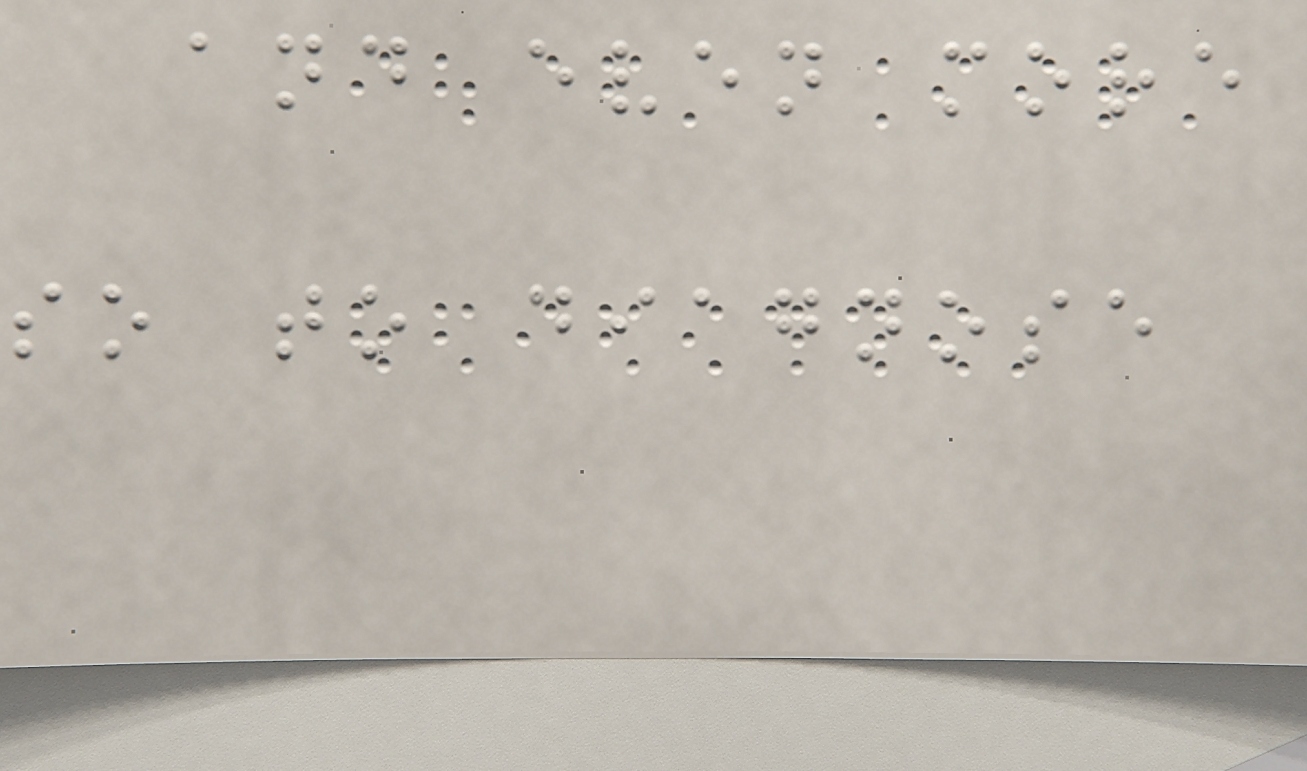and even more
so to diagnose
